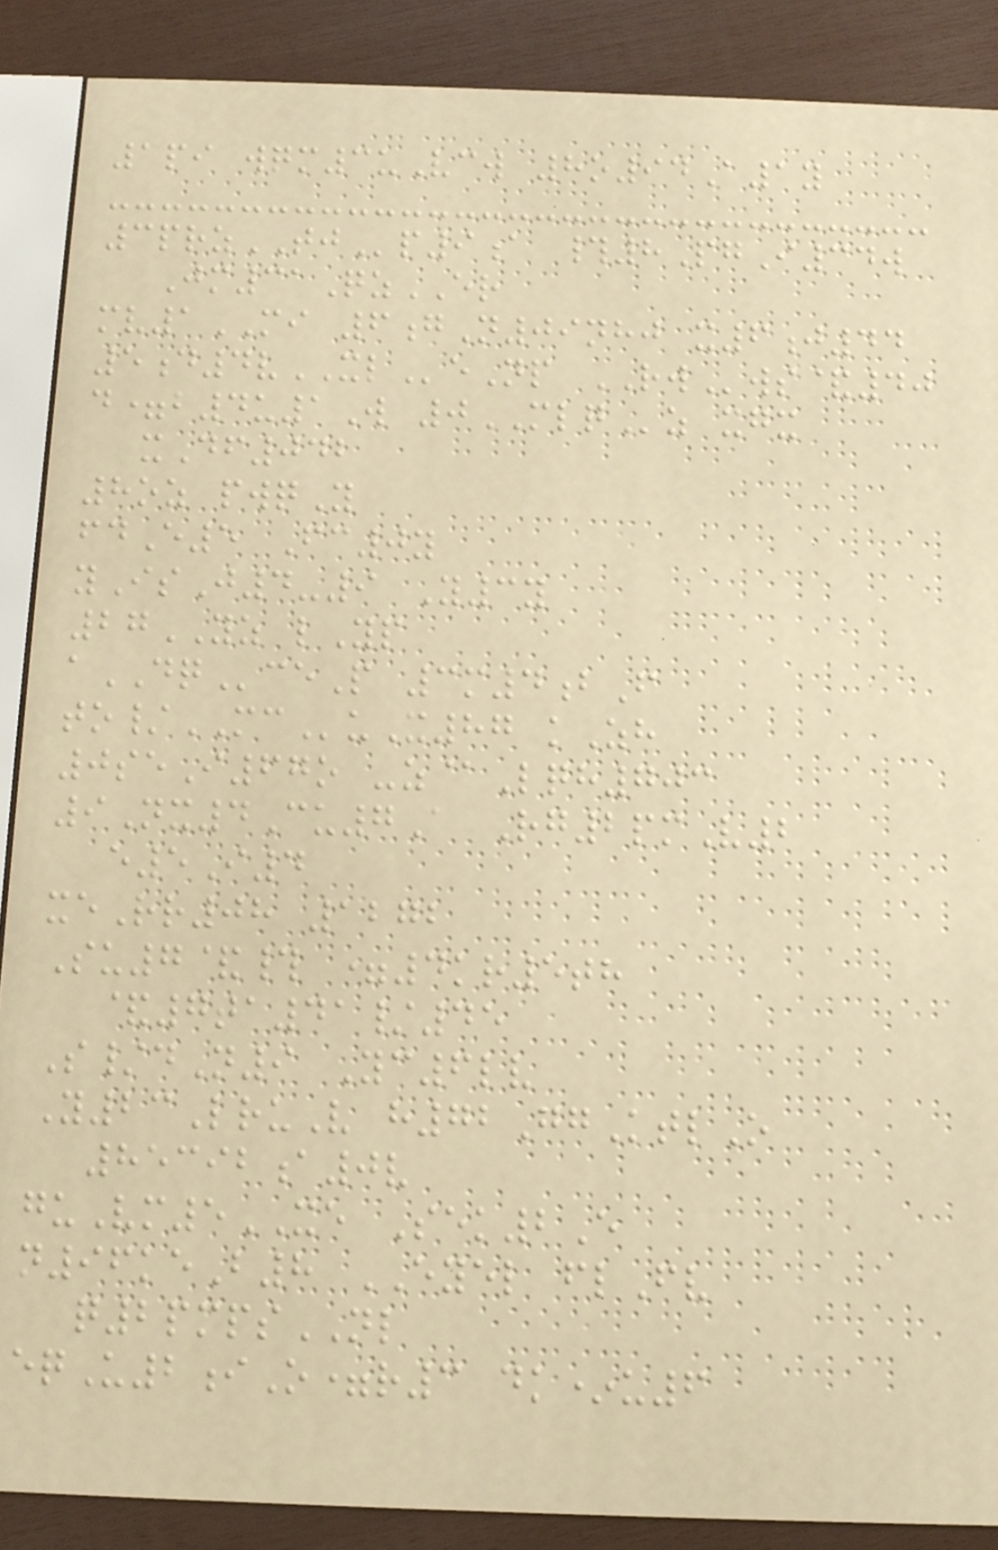1pi wqm3uVcw 8o94A1y
3przTJp9a #8PgI34w
Jm31QzER
mv1MI 6gN09nhj x6j44
5d4vXLeNp RWws&40
d=b4u1W 0MLQz xgx
xDf042
8oz pwqY
fdE5 Fc0y
yIsJ4-9 Y3y
27YZ lYp
aDQceP 3m4bF
to/MCuX87 kZh
0seI67o -z@Lqh703
9Nx4Cu7A Rg2pmV2
e5I4
xeRr08 1272
Su7&# =4kr5th
&7ta41/45
S/dN9 Yc6lv
Y23LruV h72GgKtlO
85392a0v
guVm5XE Sek2E
n96keB8 EYEL flFv
q2pmpsNL
eqU2iO=r3 dk*u6
